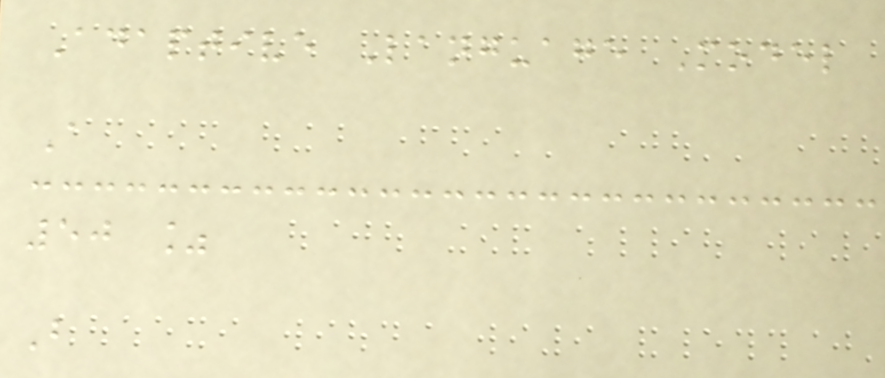Adaptive Language Model
A
50 %
B
